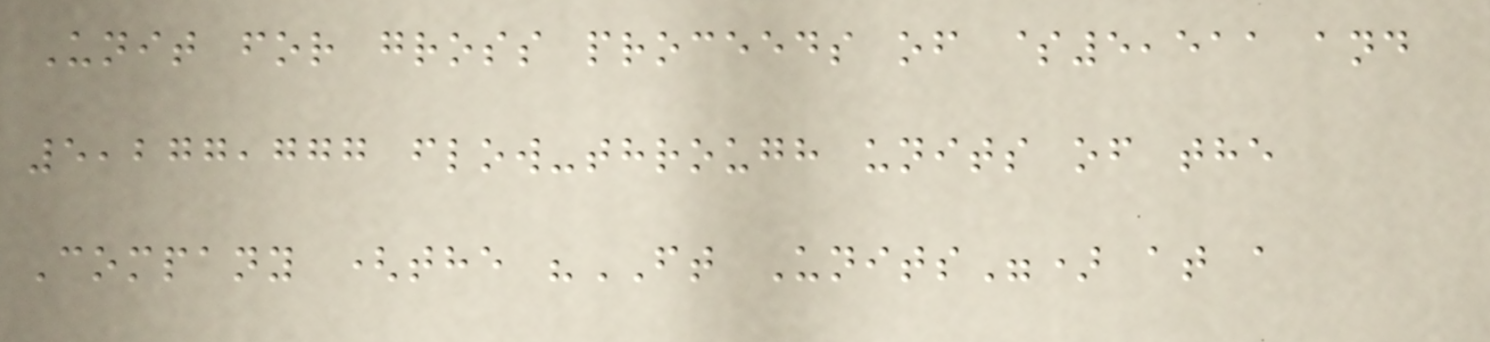Unit for gross proceeds of $5,511 and
5,277,777 flow-through units of the
Company (the "FT Units") at a
